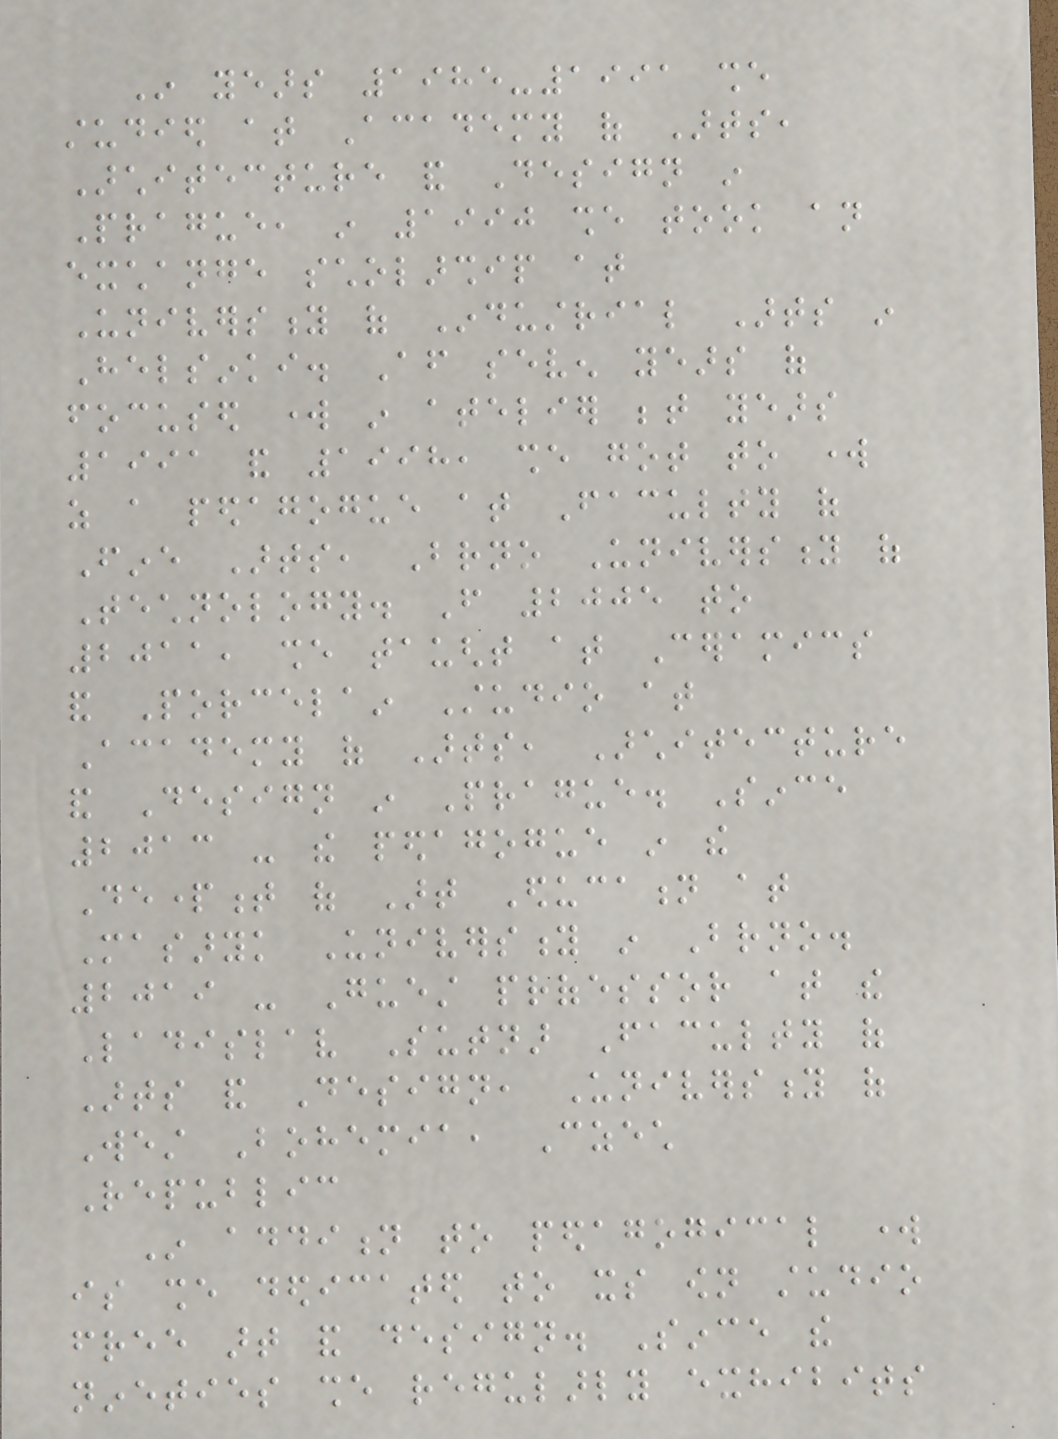In years 1985-1991 she
studied at Academy of Arts,
Architecture and Design in
Prague, in 1990 she took an
exchange scholarship at
University of Industrial Arts in
Helsinki. After seven years of
focused work in atelier between years
1991 and 1998, she got to work
as a pedagogue at Faculty of
Fine Arts, Brno University of
Technology. From 2005 to
2011, she taught at Ceramics
and Porcelain Studio at
Academy of Arts, Architecture
and Design in Prague. Since
2013 - the pedagogue in the
Department of Art Education at
Masaryk University in Brno.
2019 - Guest professor at the
Ladislav Sutnar Faculty of
Arts and Design, University of
West Bohemia, Czech
Republic
In addition to pedagogical work
is she dedicated to its own studio
free art and design. Since the
nineties she regularly exhibits
